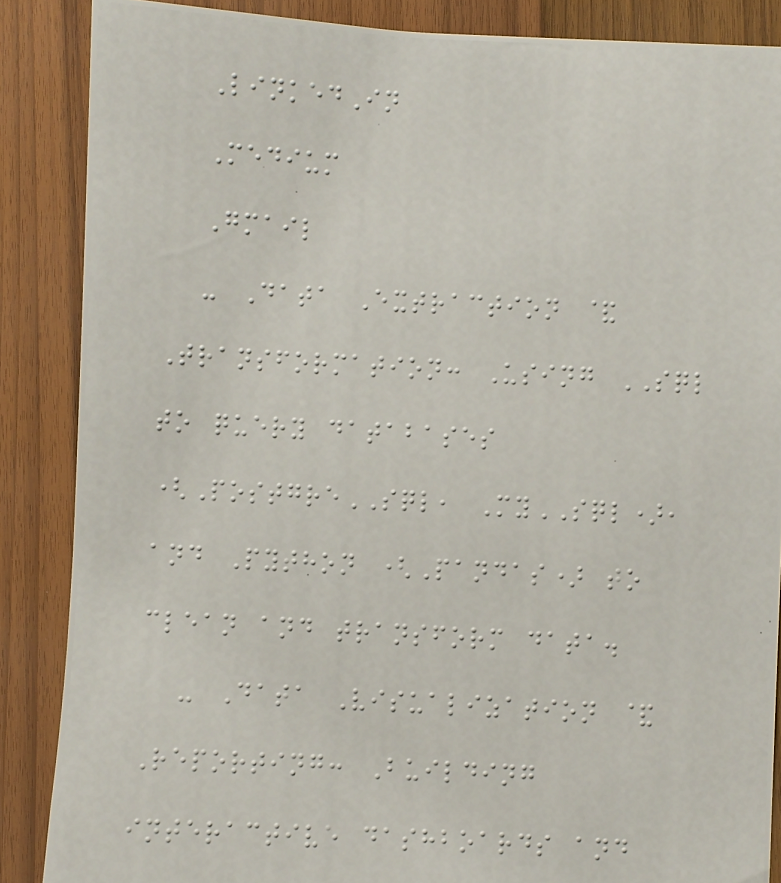LinkedIn
Medium
Gmail
- Data Extraction &
Transformation: Using SQL
to query databases
(PostgreSQL, MySQL),
and Python (Pandas) to
clean and transform data.
- Data Visualization &
Reporting: Building
interactive dashboards and
